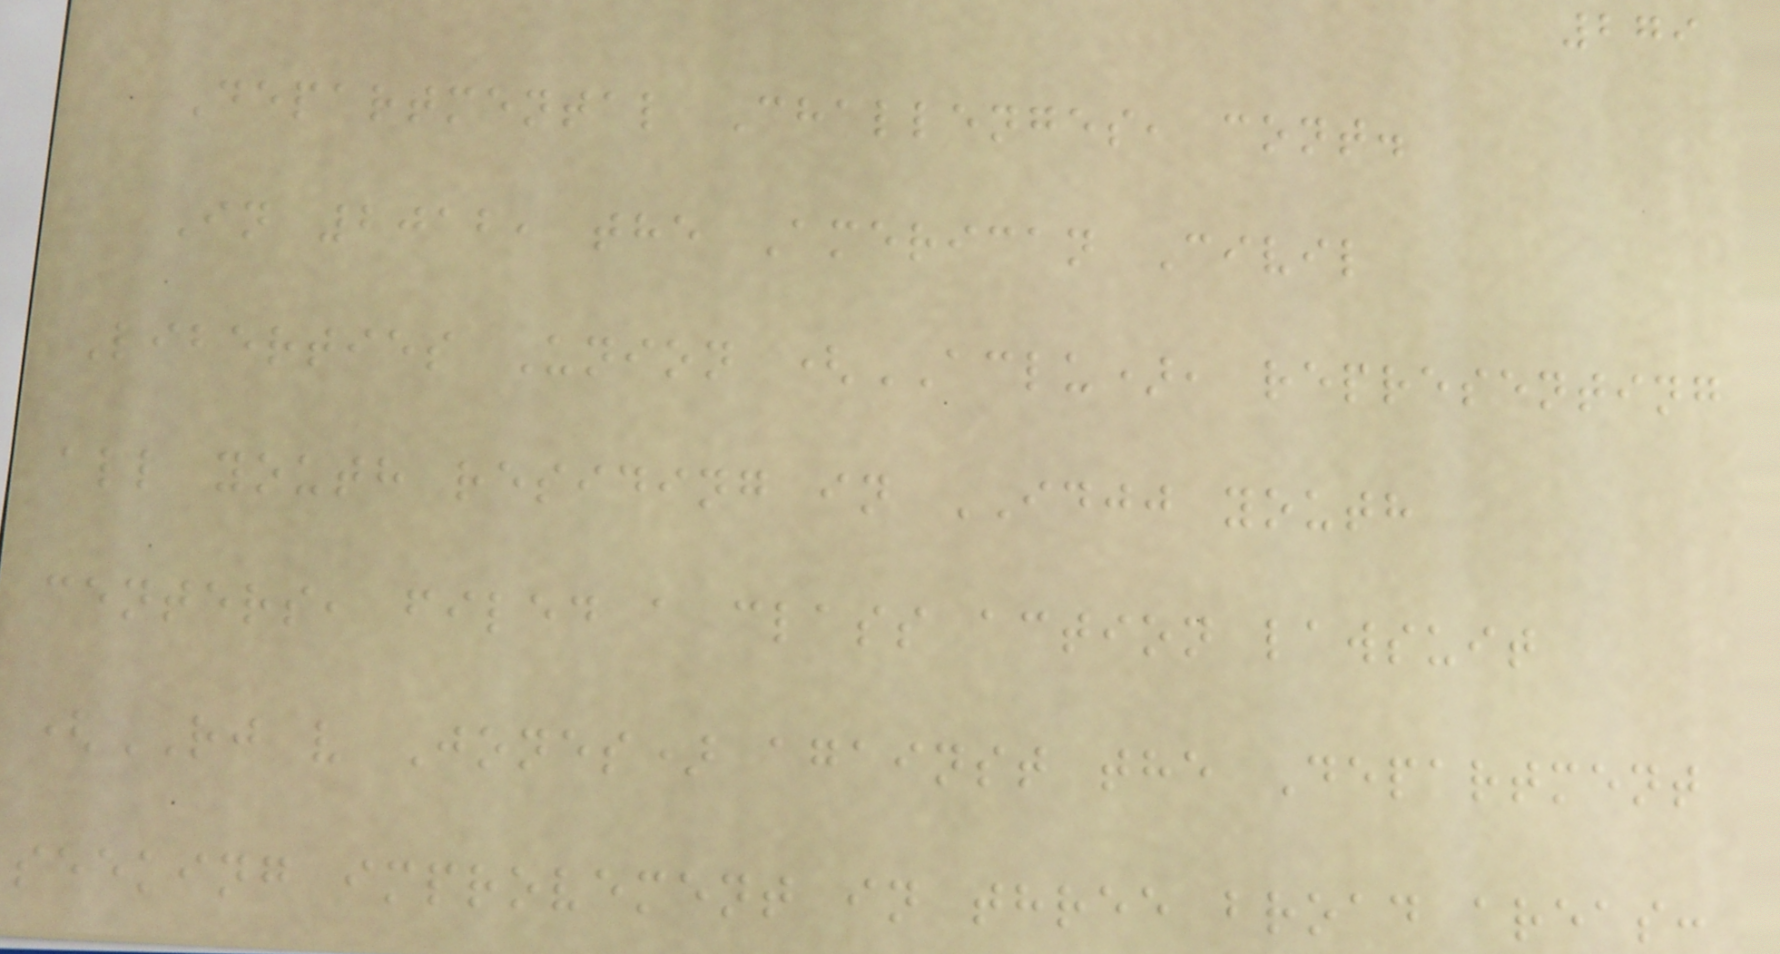279
Departmental Challenges, cont.
In 2012, the American Civil
Liberties Union (ACLU), representing
all youth residing in IDJJ youth
centers, filed a class action lawsuit
(RJ v Jones) against the Department
seeking improvement in three broad areas:
